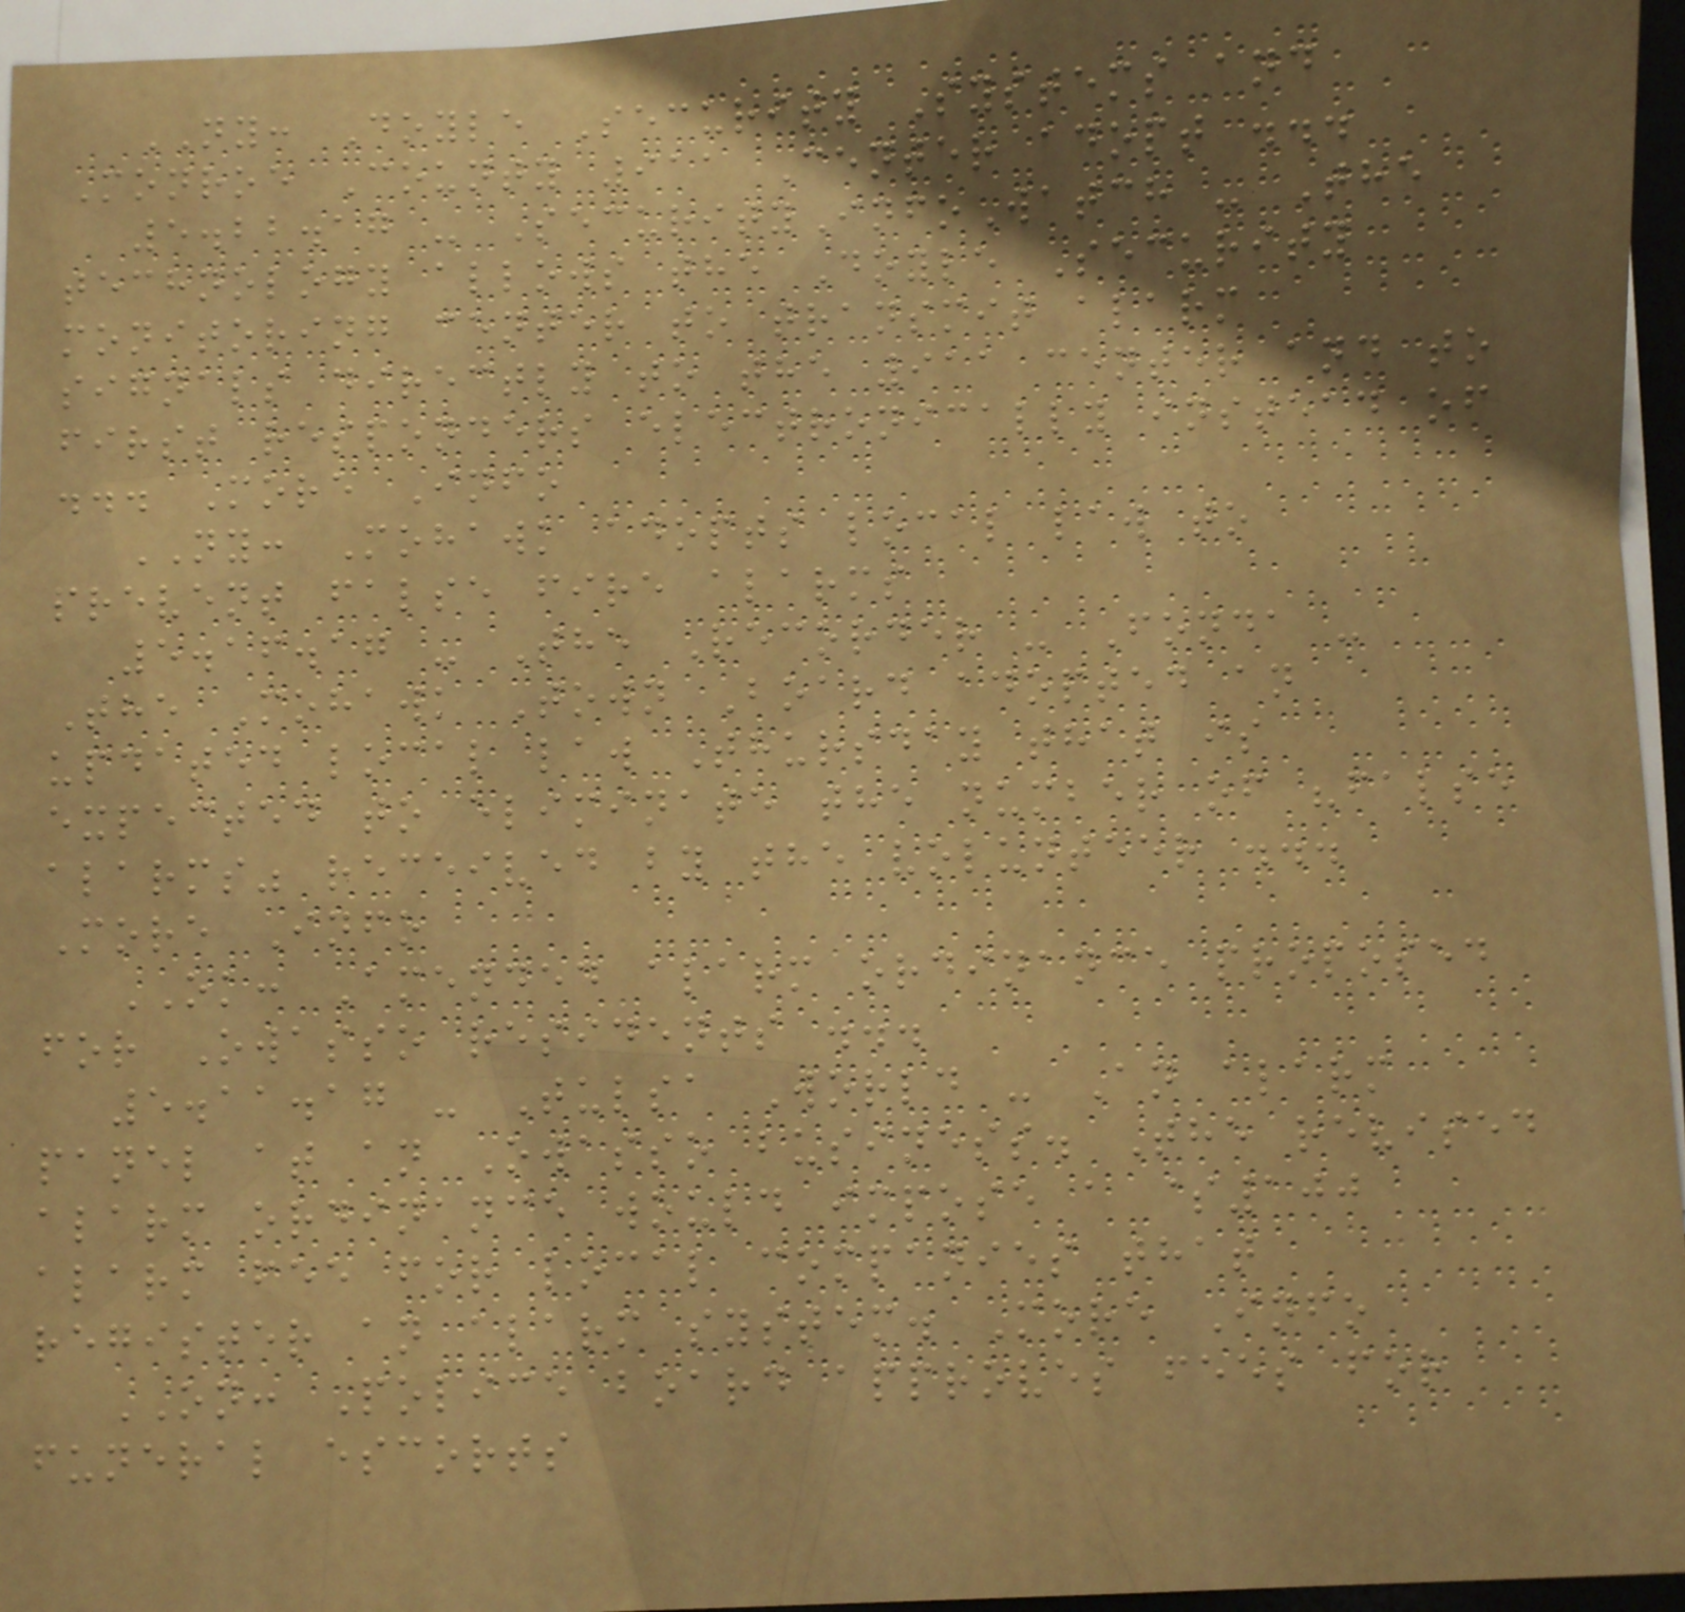NY: Doyle Security Systems and
Monroe County 911 Center adopt ...
5.22.17 - SecurityInfoWatch - The
technology allows the Doyle Security
monitoring center to transmit alarm
signals directly to the 911 center and to
first responders electronically instead of
... More Info
NY: Mohawk adopts local law to
prevent false fire alarms
5.16.17 - The Recorder - Fonda -
The Mohawk Town Board adopted an
updated local law Thursday that is
expected to eliminate the number of "false
alarms" received by the volunteer ...
More Info
OK: Amended alarm ordinance proposed
for Owasso residents ...
5.11.17 - Tulsa World - An alarm
panel at an Owasso business. The revised
alarm ordinance would impose a $100
alarm fee for local companies that
register an alarm system. More Info
ON: Police board approves fees for
funeral escorts
